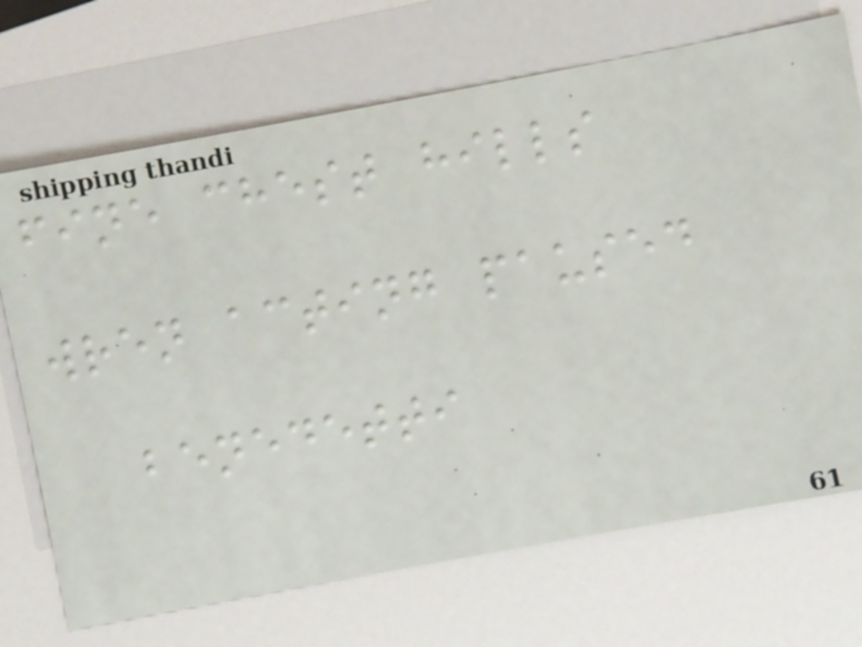fine chest hills
wren acting paused
benedetti
